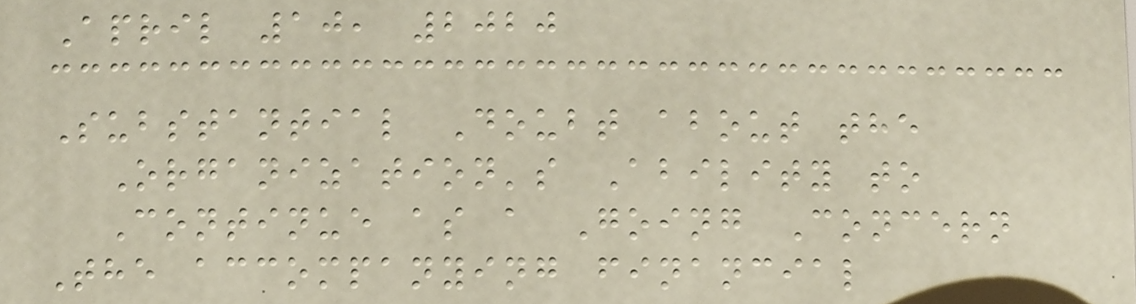April 10, 2020
Substantial Doubt about the
Organization's Ability to
Continue as a Going Concern
The accompanying financial
